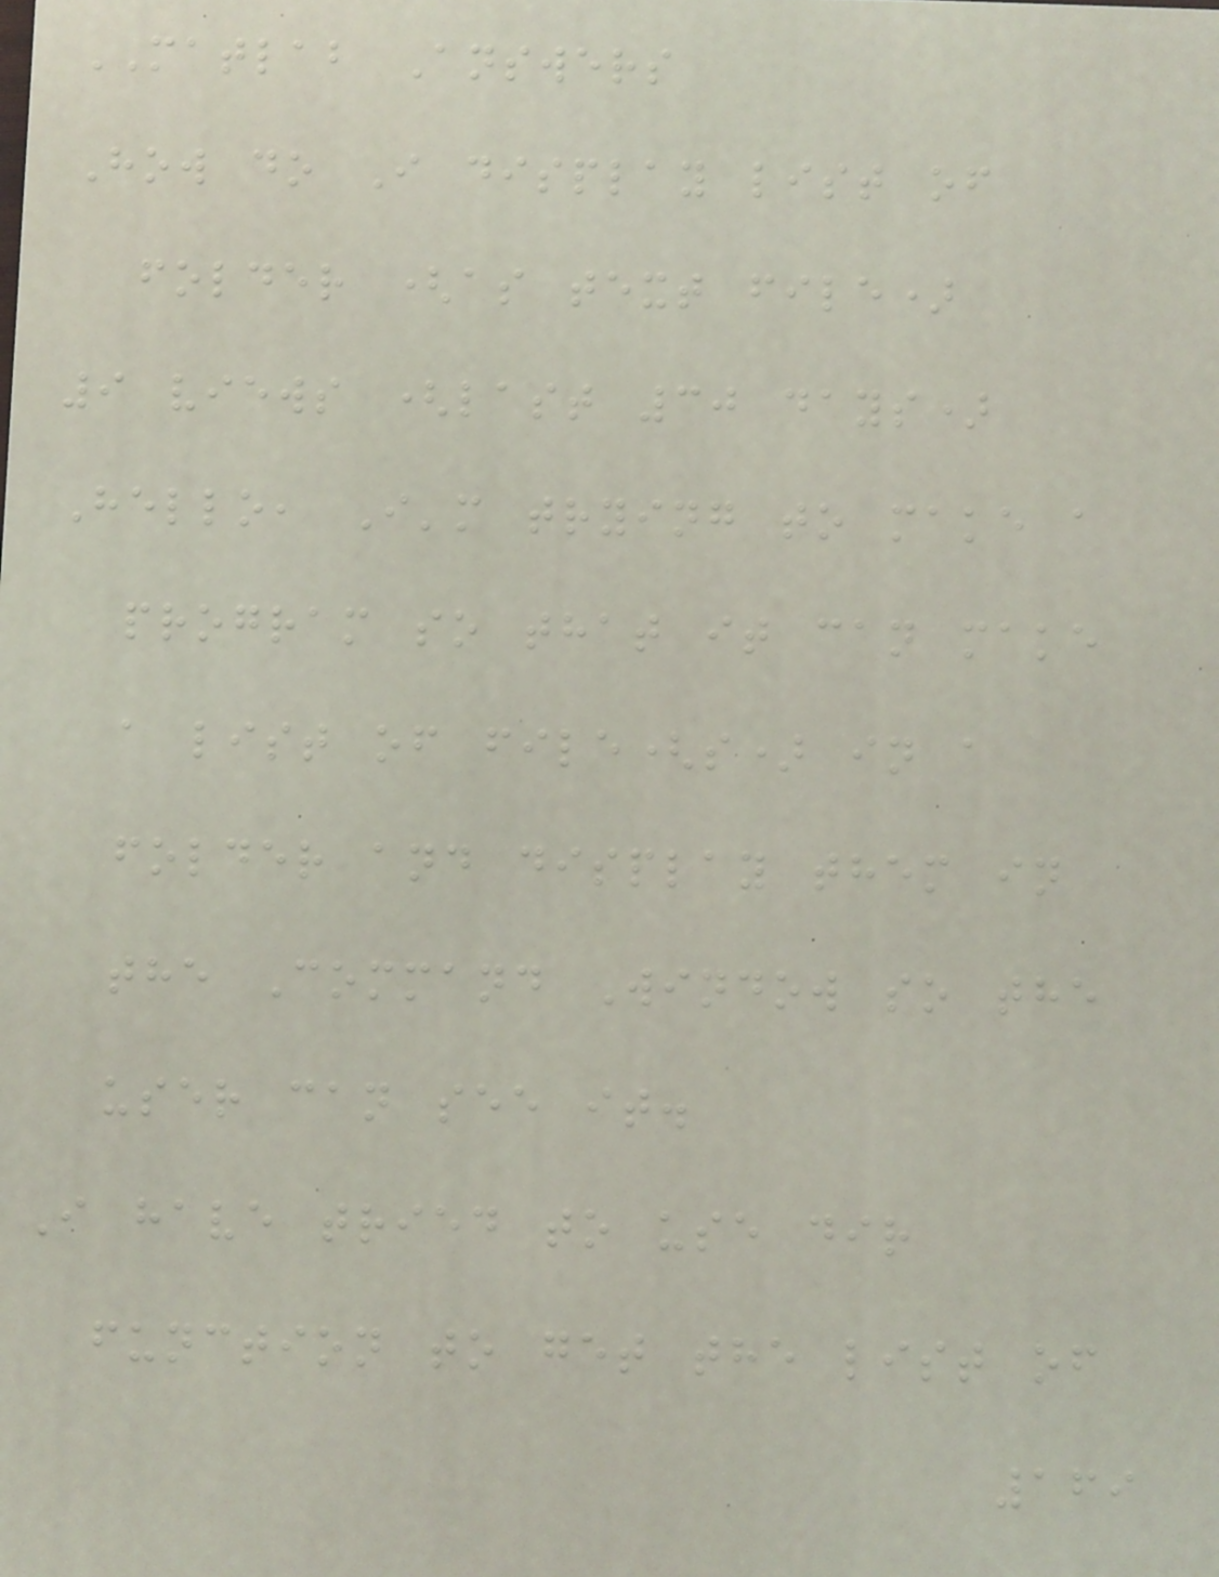MATLAB Answers
How do I display list of
folder (as text file)
9 views (last 30 days)
Hello, I'm trying to make a
program so that it can make
a list of file(s) in a
folder and display them in
the Command Window so the
user can see it.
I have tried to use dir
function to get the list of
169
